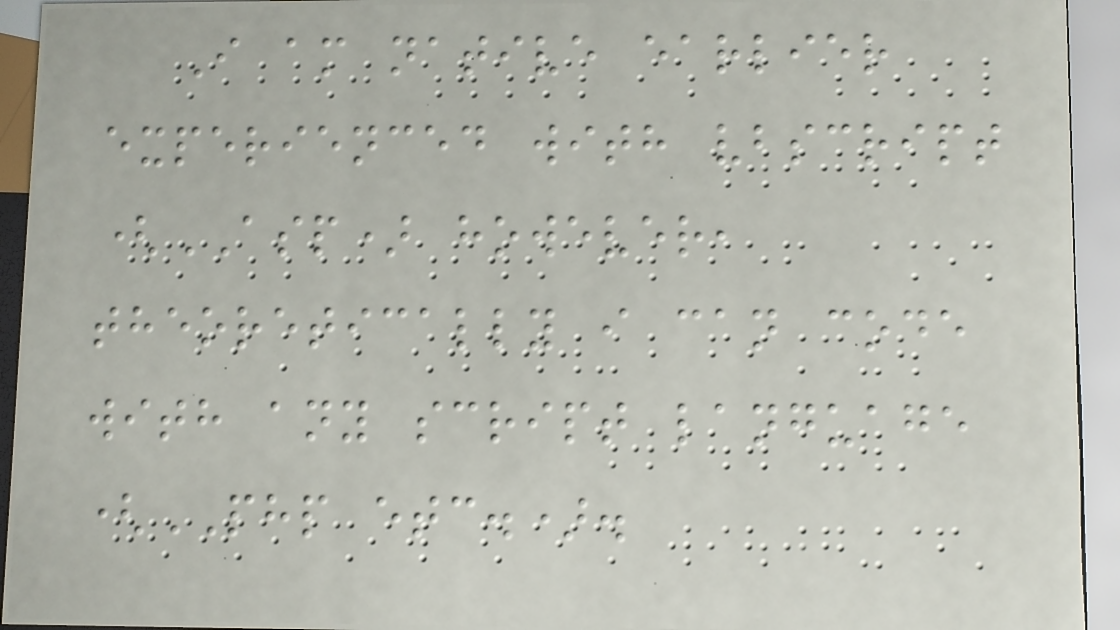I am native earlier
experienced with vbscript
(ASP) however,
theoretically i can code
with any script language
(PHP etc.).
